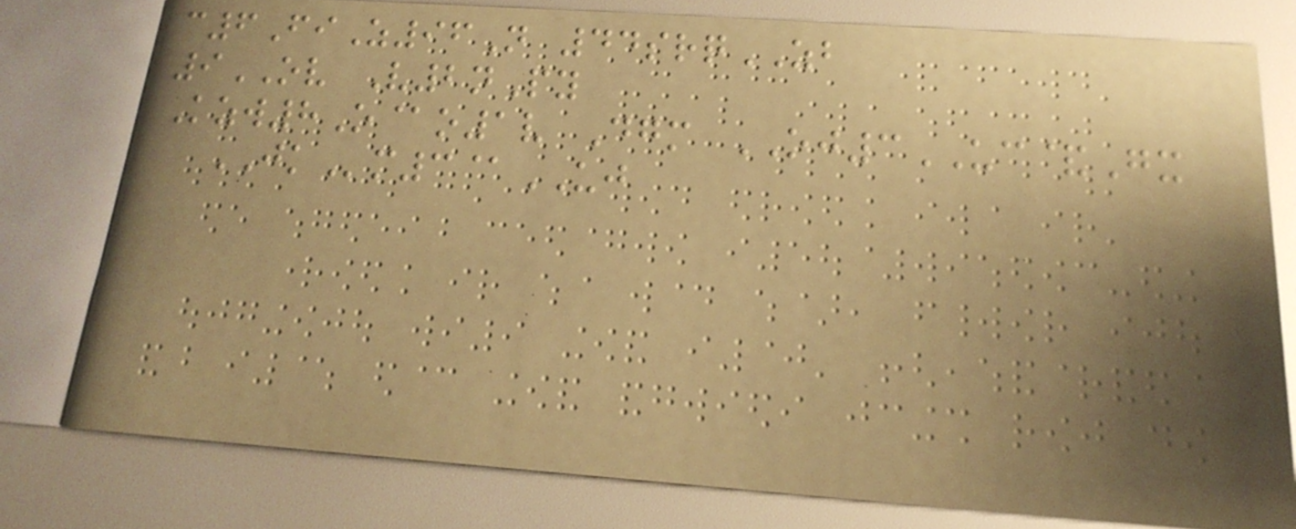c6FiZ96N 44srqZB
9OV V2nPy
Kzw8O@o1v Dgm OJ3UC&Gx
JKm3@UJ
